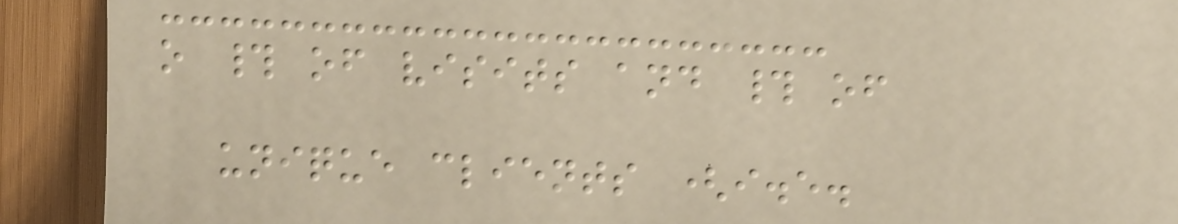o # of visits and # of
unique clients (i.e.
